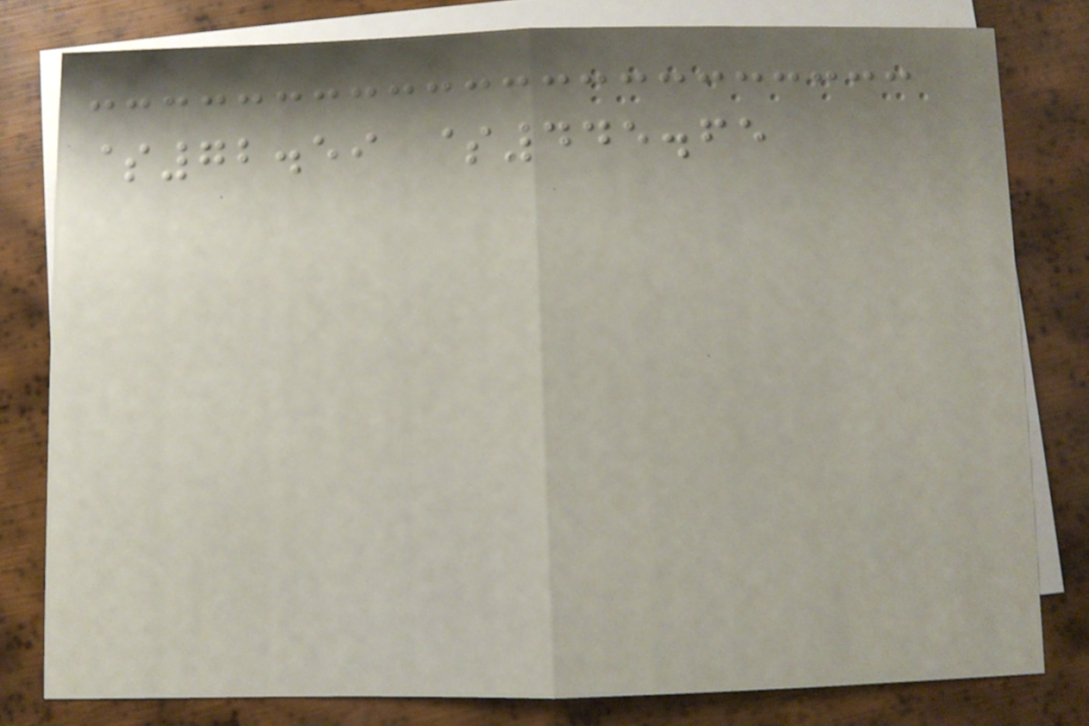$72.59 $445.65
